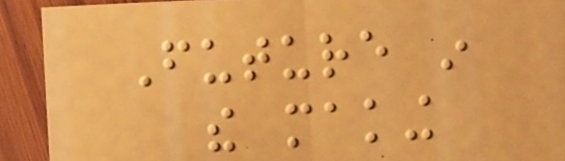Future in
the making
